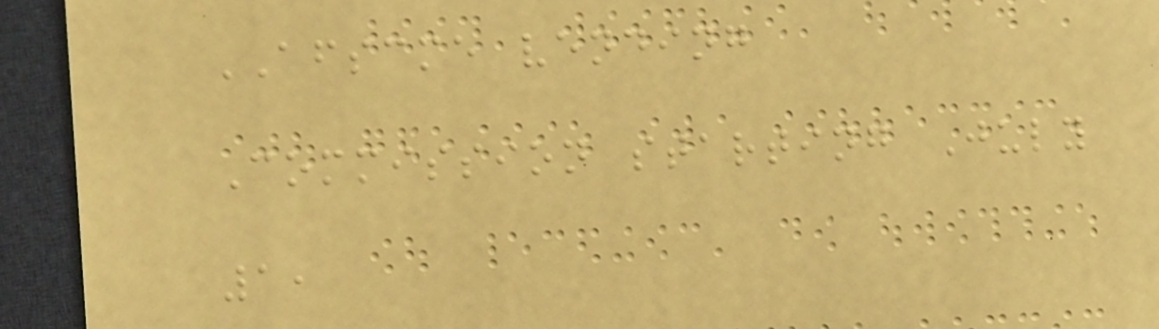AFSCME vending
Commission starting July
1,
